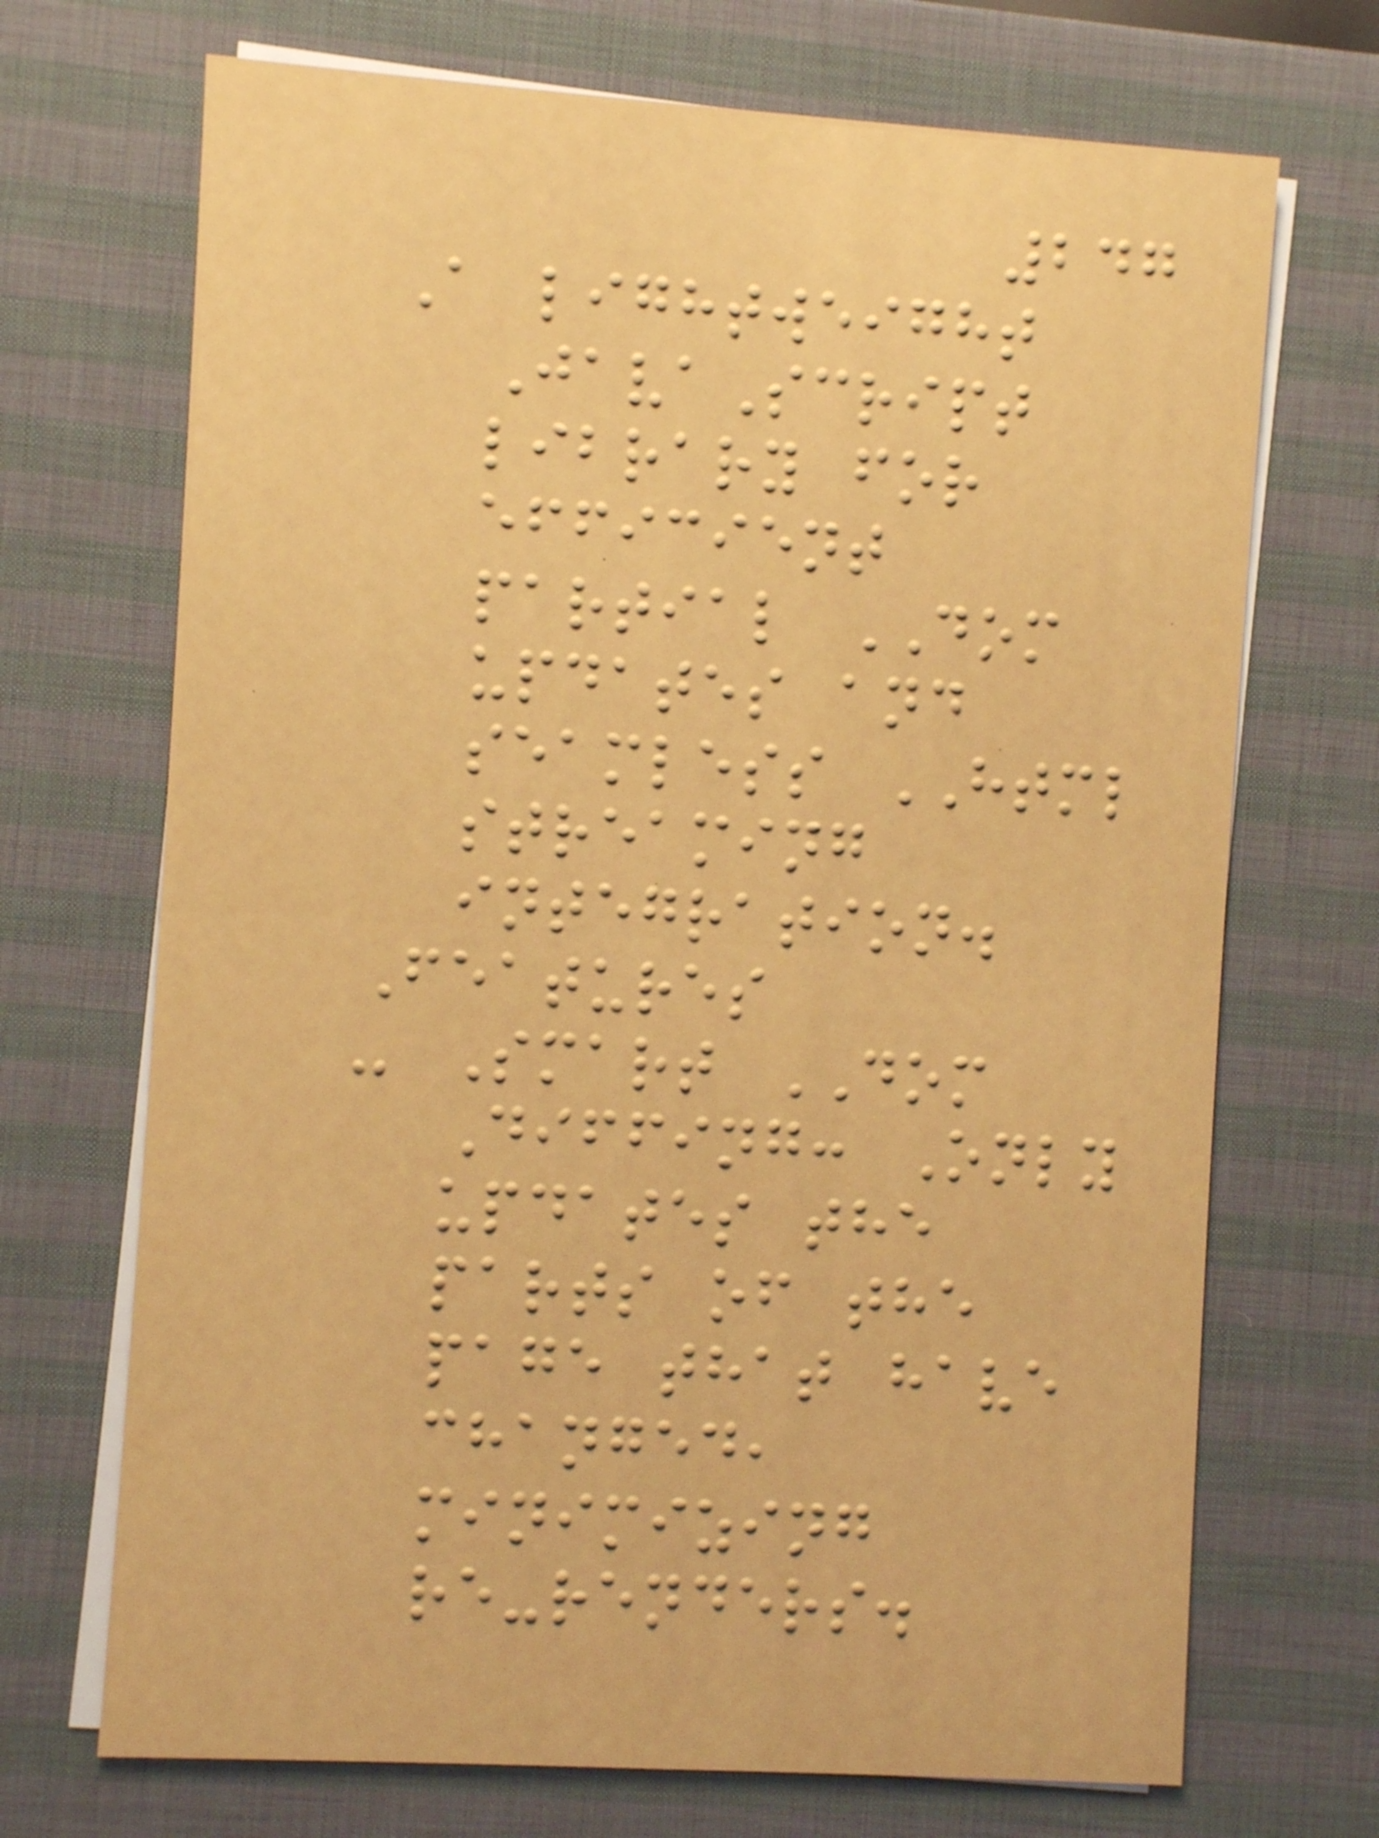247
A lightweight
JavaScript
library for
efficient
partial DOM
updates and
seamless HTML
streaming
integration.
Features
- Smart DOM
Diffing: Only
updates the
parts of the
page that have
changed,
minimizing
re-renders.
